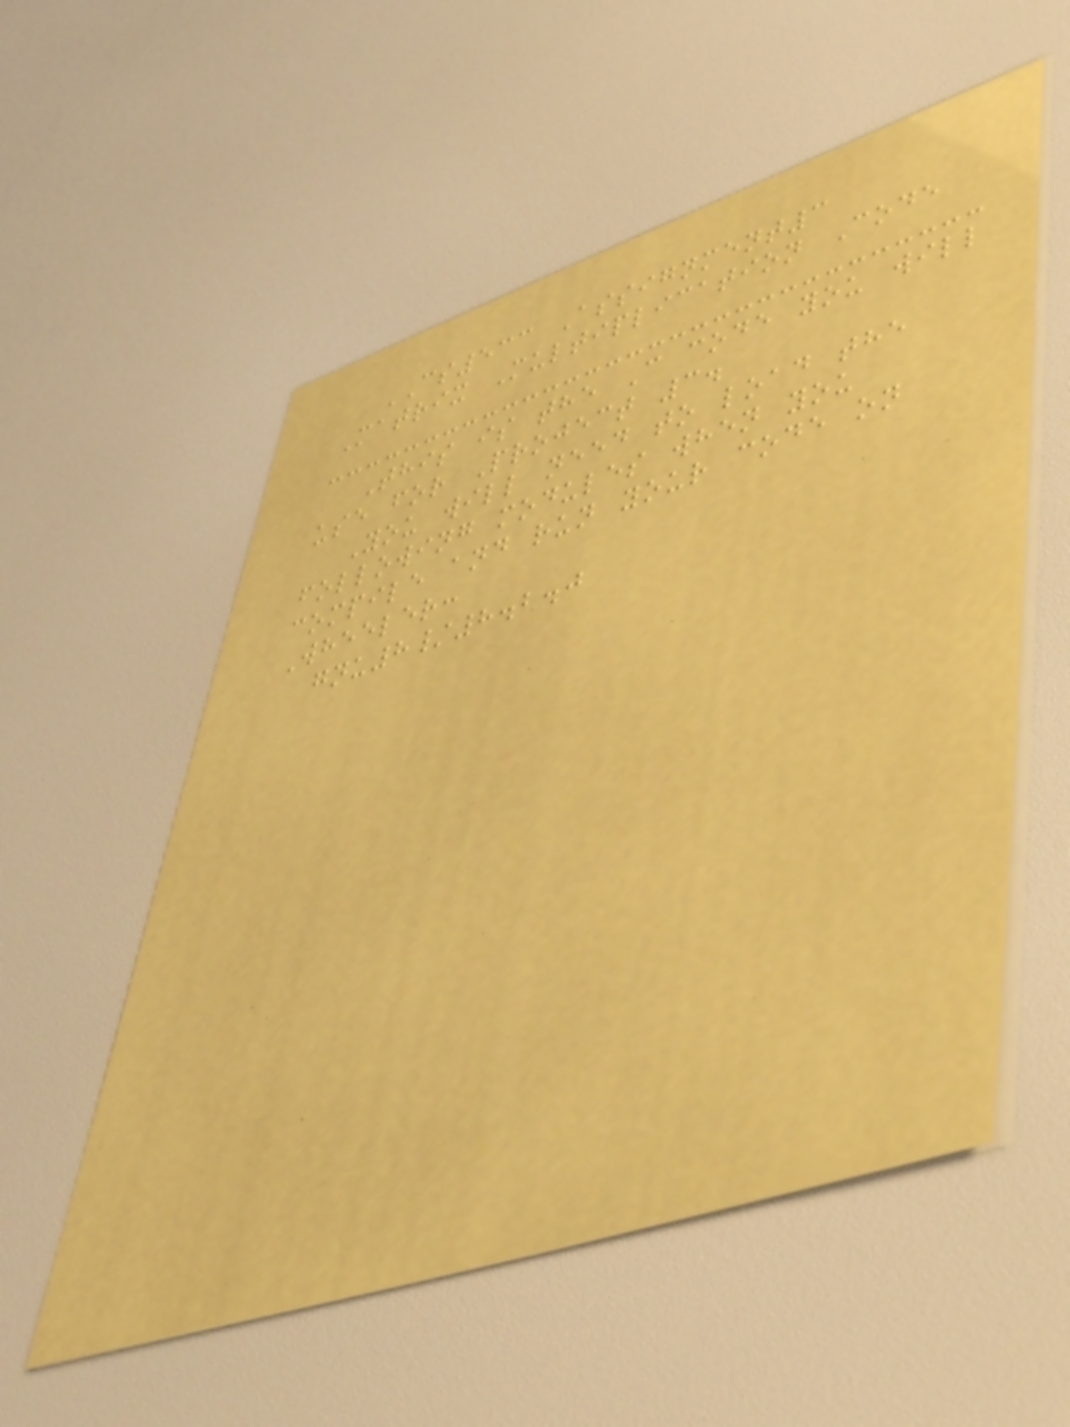CS533 Assignment3
Matrix Multiplication Code
This is the C code you will
use for Project 3.
You will need to load the
following modules when you
compile and run your code on
Wheeler:
gnu8/8.2.0
